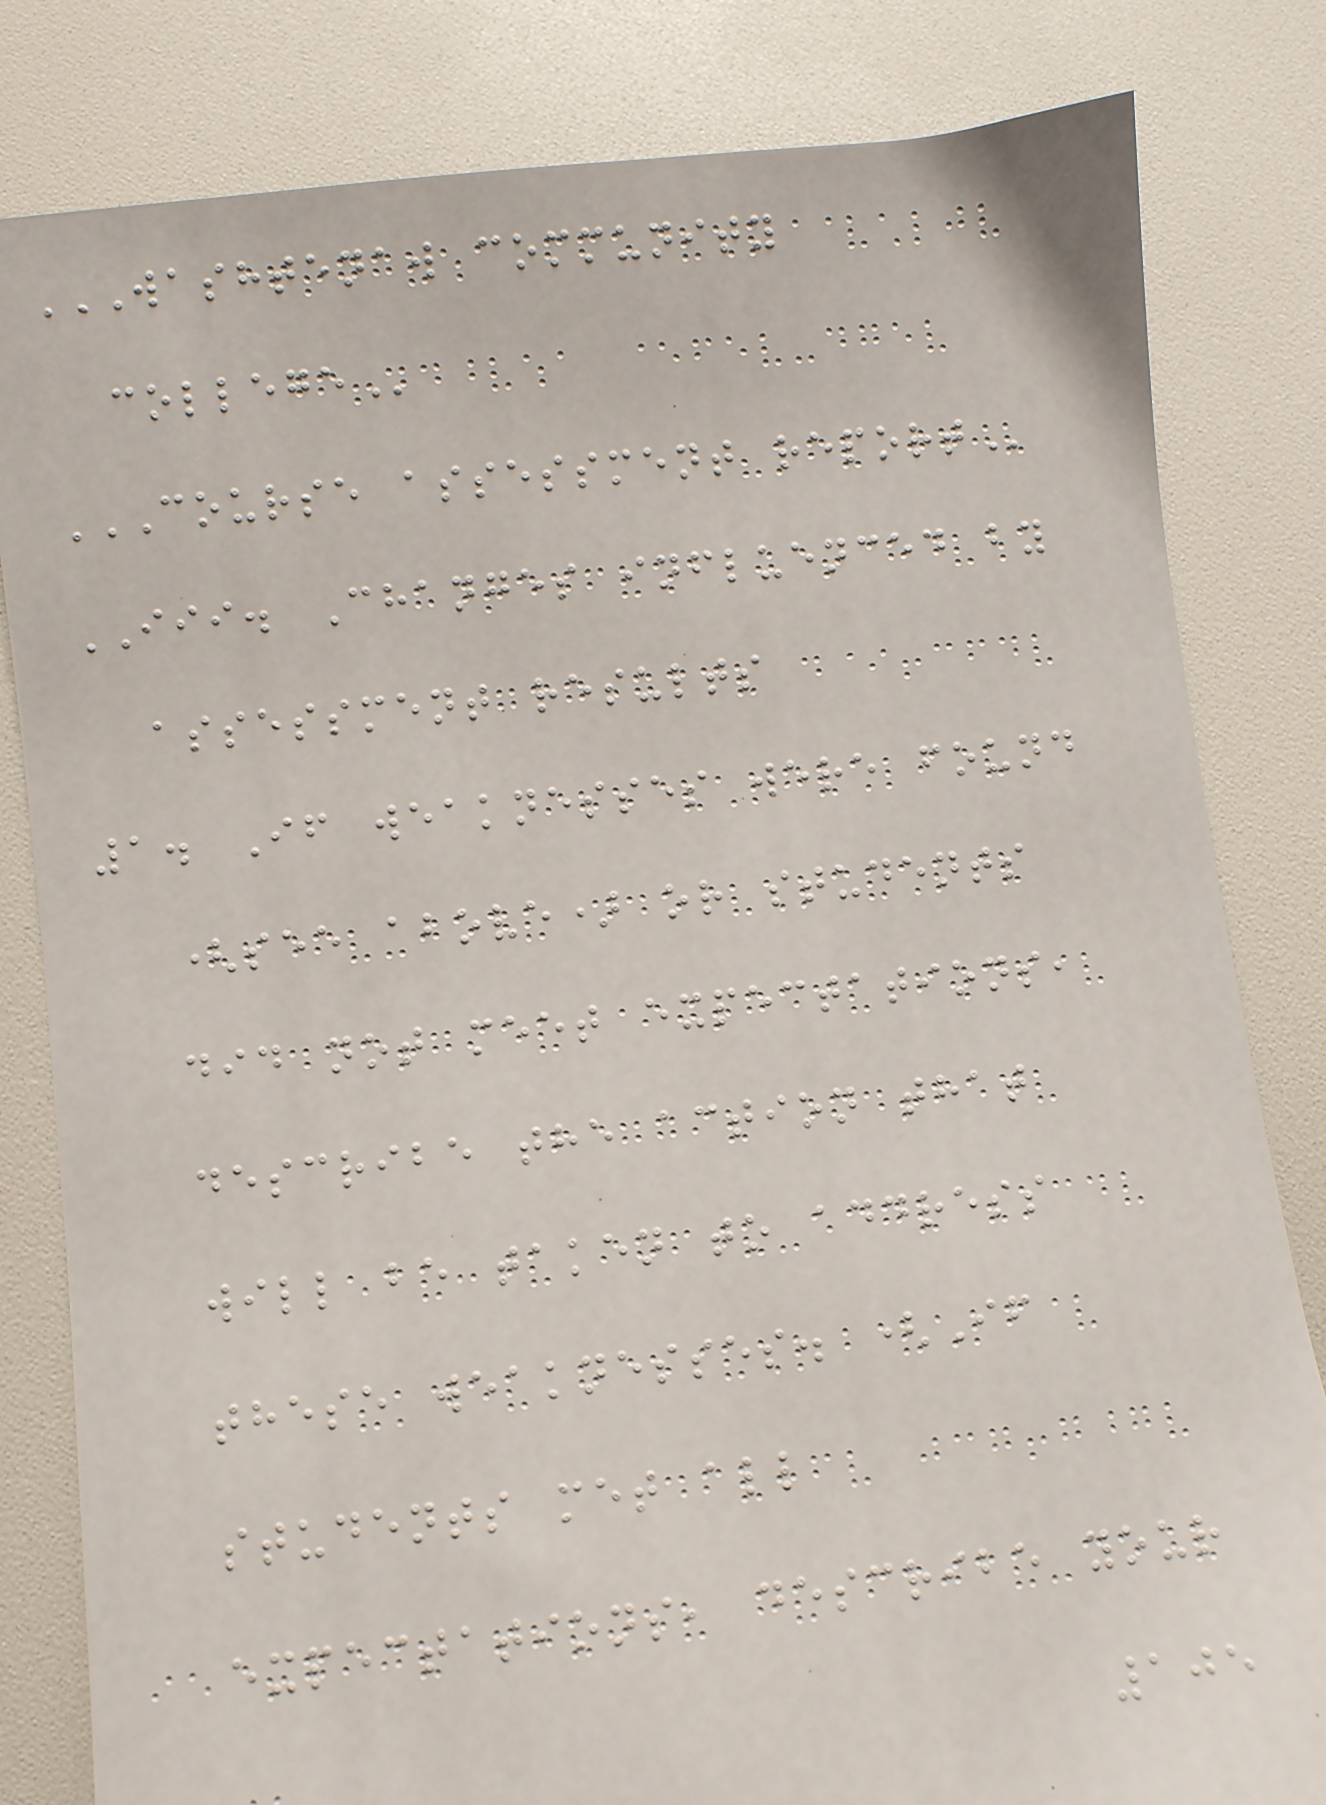WASHTENAW COMMUNITY
COLLEGE
COURSE ASSESSMENT REPORT
III. Changes influenced by
assessment results
1. If weaknesses were found
(see above) or students
did not meet expectations,
describe the action that
will be taken to address
these weaknesses. (If
students met all
expectations, describe your
105
